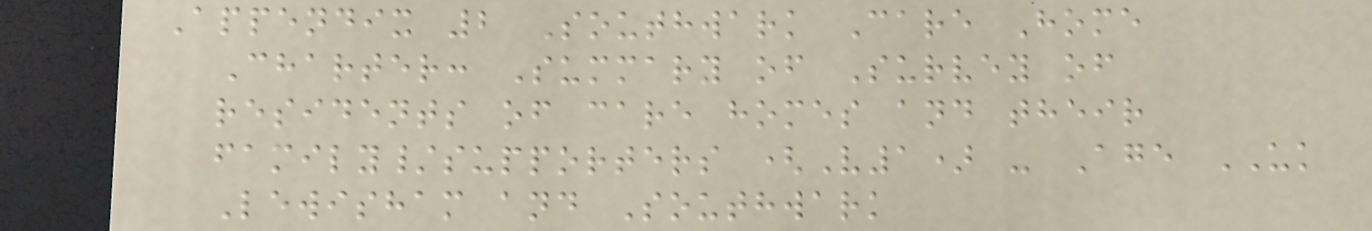Appendix 2 Southwark Care Home
Charter: Summary of Survey of
residents of care homes and their
family/supporters (V1) - Age UK
Lewisham and Southwark
